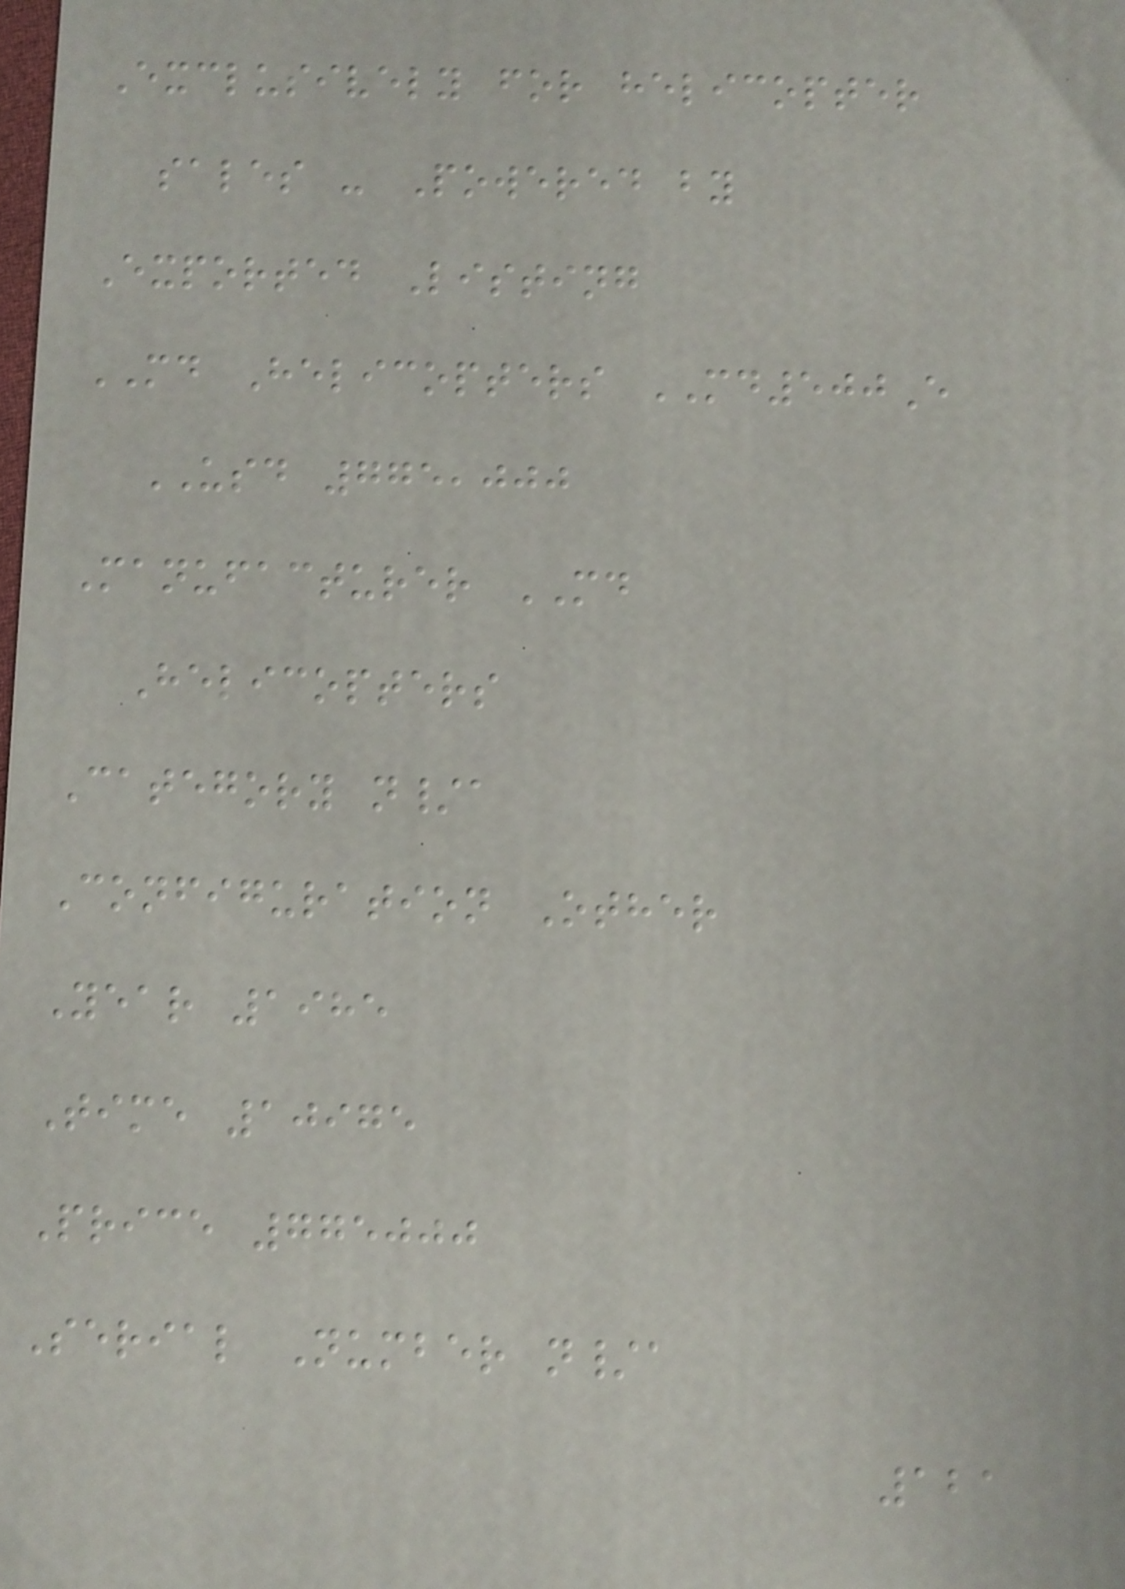Exclusively for helicopter
sales - Powered by
Exported Listing
MD Helicopters MD500E
USD 775,000
Manufacturer MD
Helicopters
Category n/a
Configuration Other
Year 1985
Time 10975
Price 775000
Serial Number n/a
121
